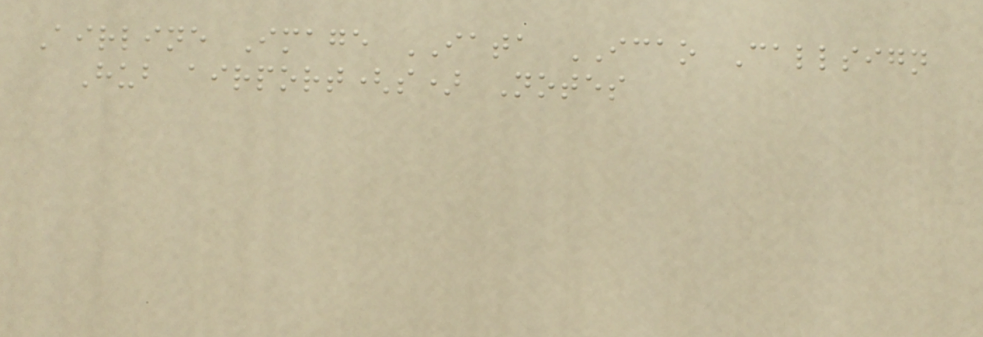Airline Image IATA ICAO Callsign
Hub airport(s) Notes
